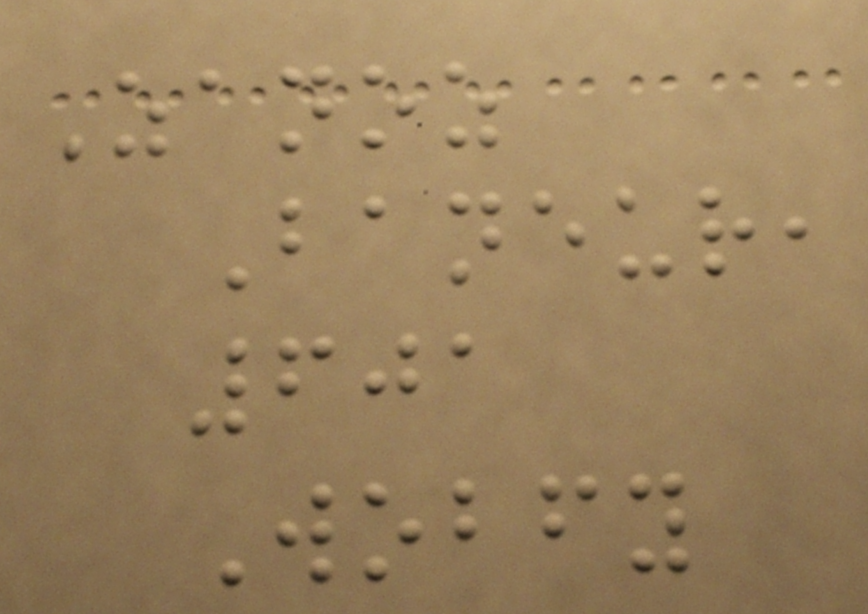Zanoz
Baneur,
601
Wobfy
